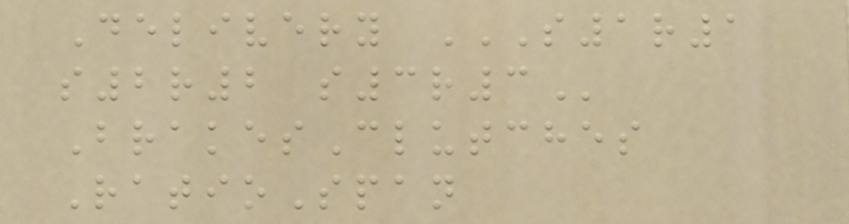Delivery S1R1
S2R2 S3R3
BrakesClutches
RatioSpan
